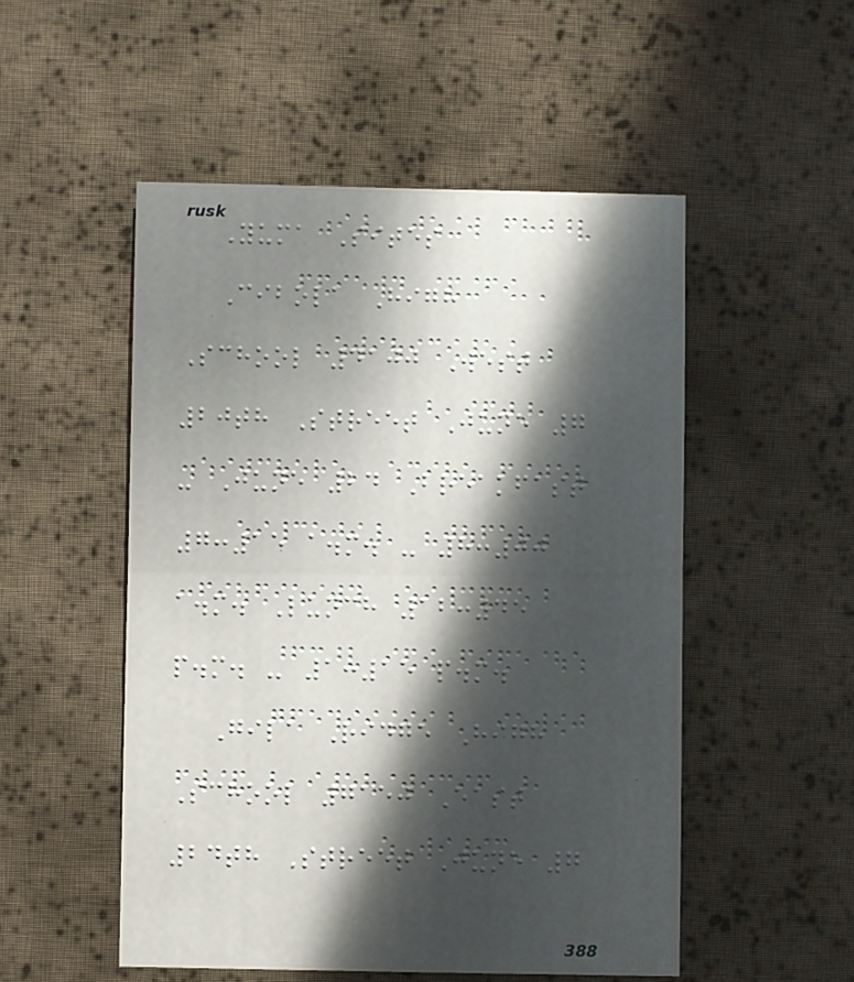Yuma Sites
Cibola High
School 4100 West
20th Street June 7
- June 24 Breakfast
7:15 a.m. - 8:00
a.m. Lunch 12:45
p.m. - 1:15 p.m.
Gila Ridge High
School 7150 East
24th Street June 7
